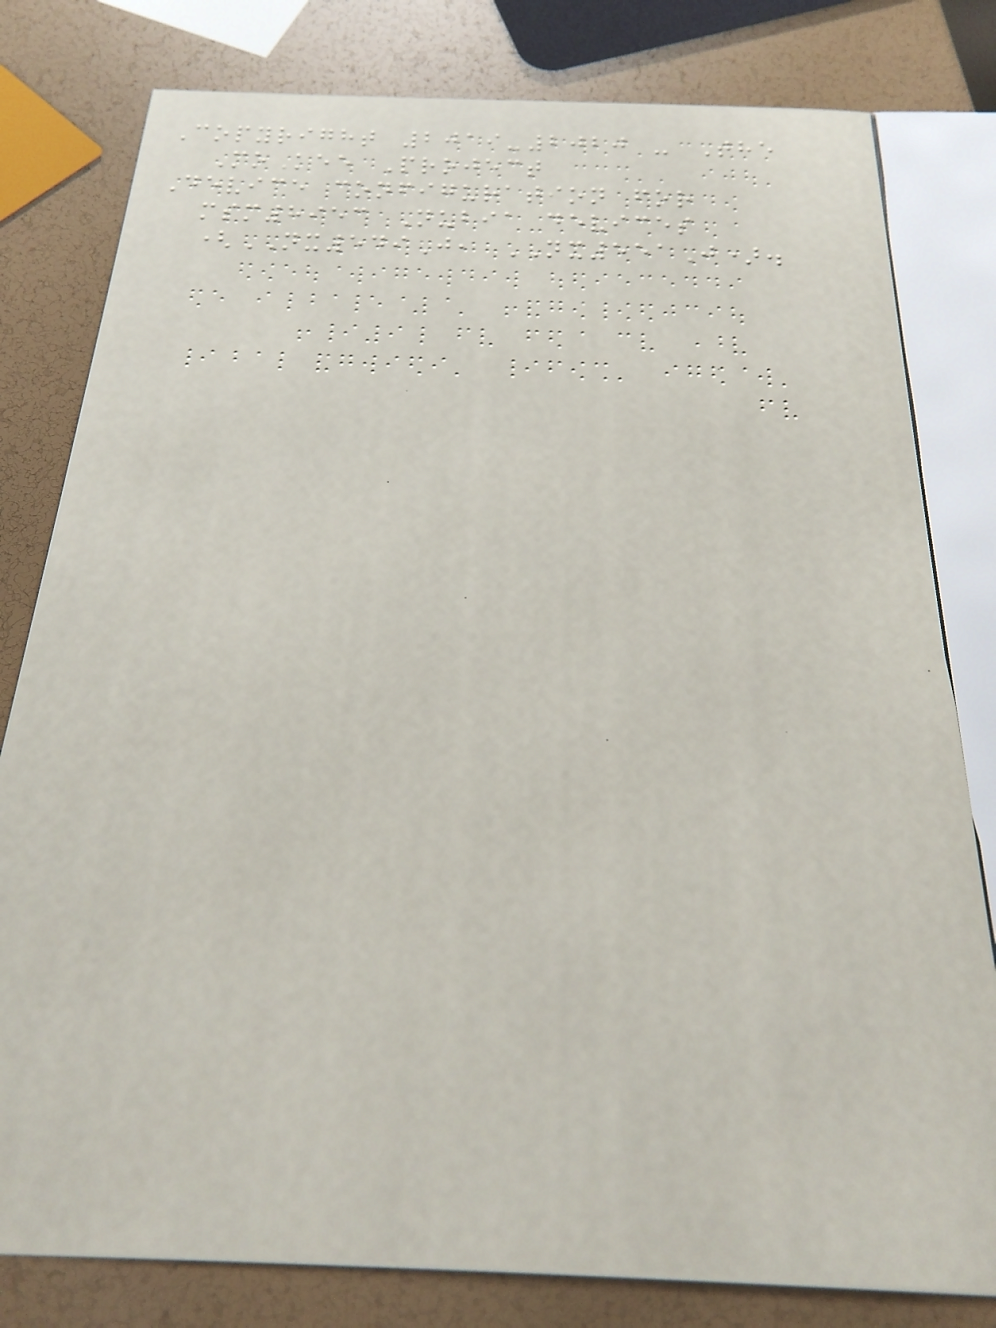Copyright 2019-2020 - The
MoKee Project
Device configuration for
msm8953 Nubia devices
(NX549J, NX551J).
